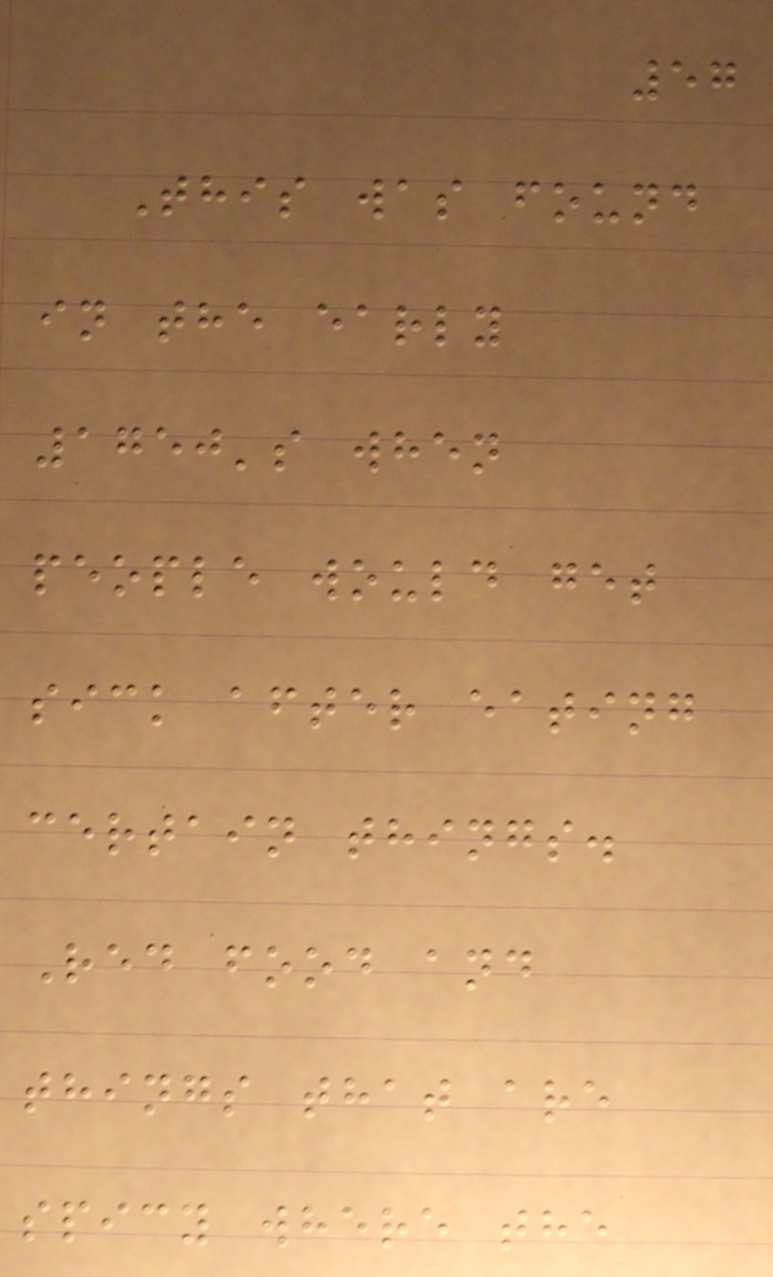57
This was found
in the early
1750's when
people would get
sick after eating
certain things.
Red food and
things that are
spicy where the
